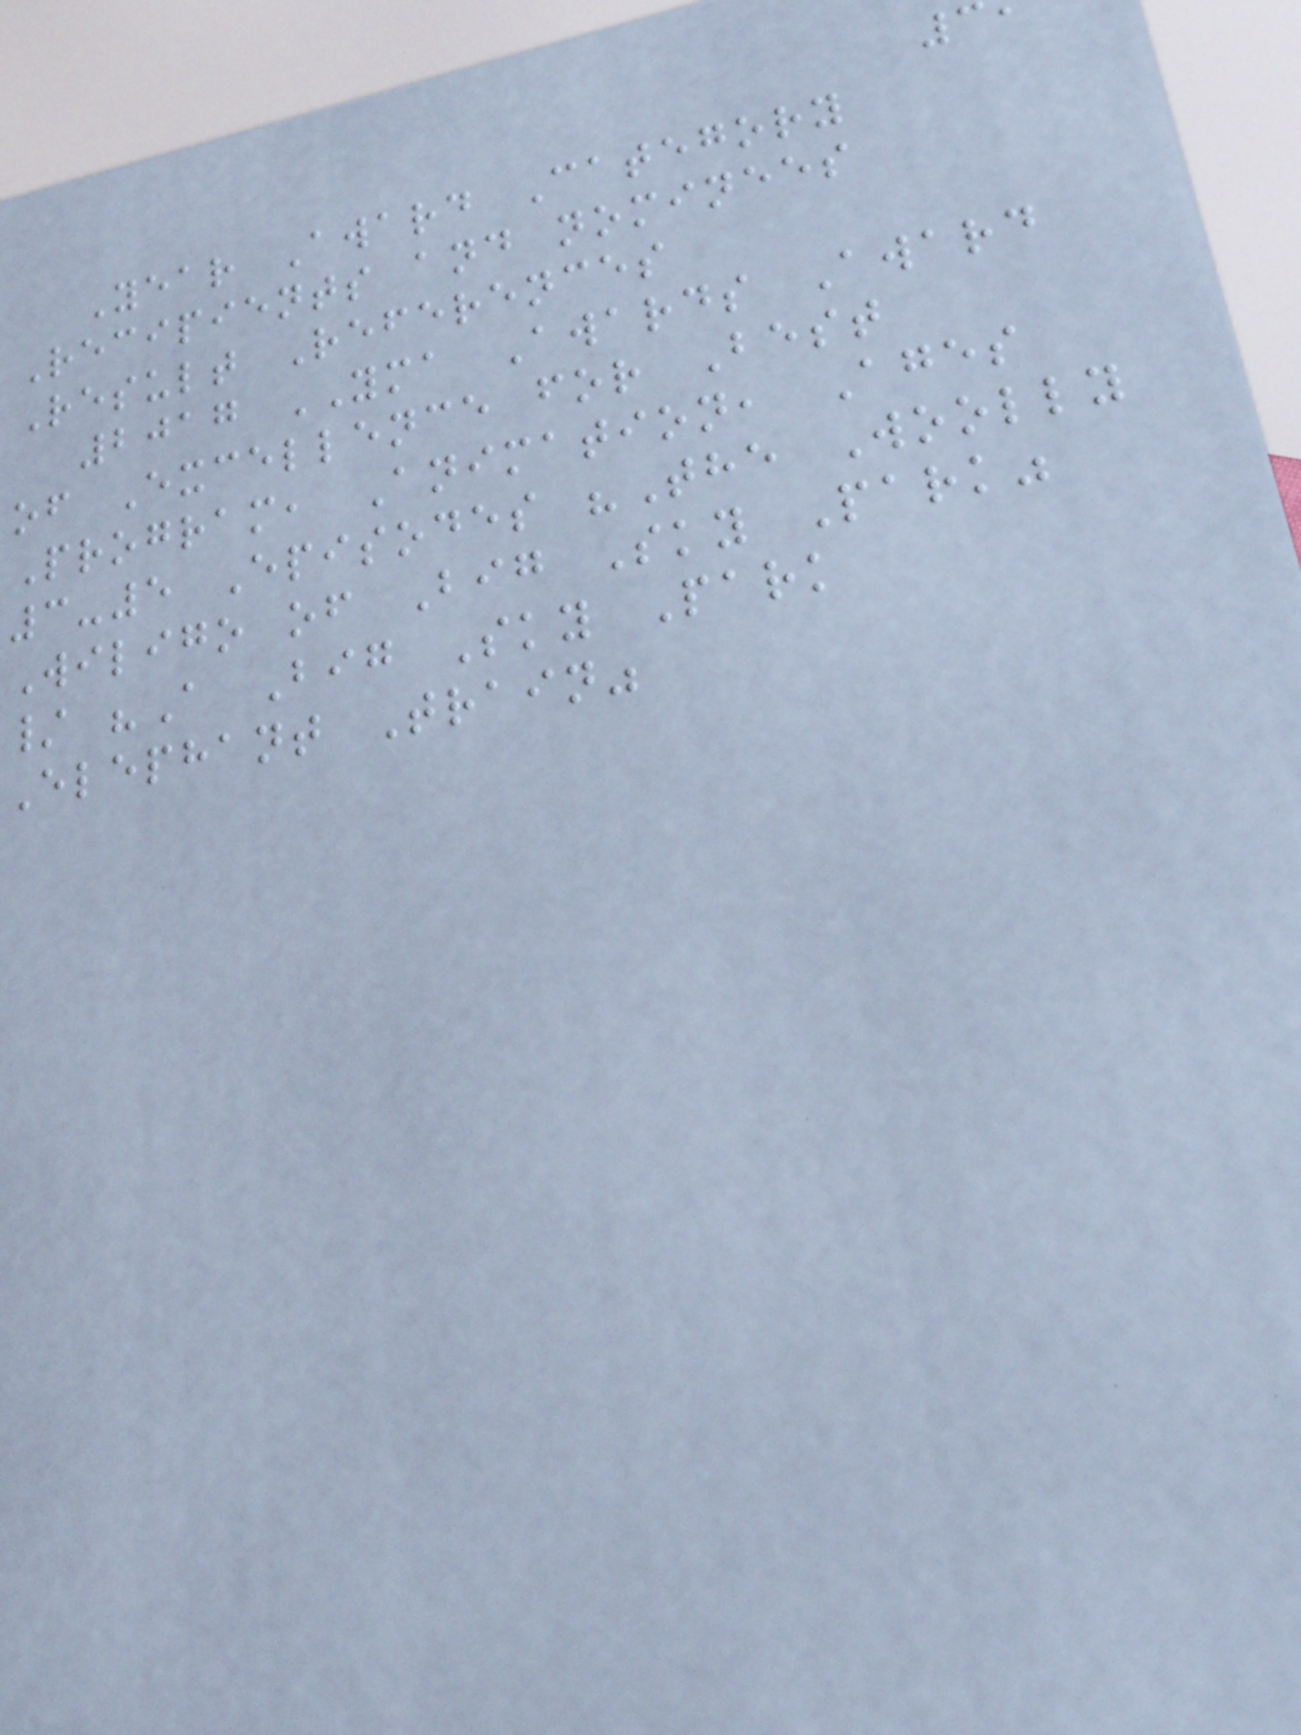Year Award Category
Recipients and nominees
Result References
2017 YMA Awards Award
of Excellence for Best
Program, Animation, Ages
3-5 Episodes "The Woolly
Wiligo of Big Sky Park"
/ "A Big Sky Park
Elephant Train"
